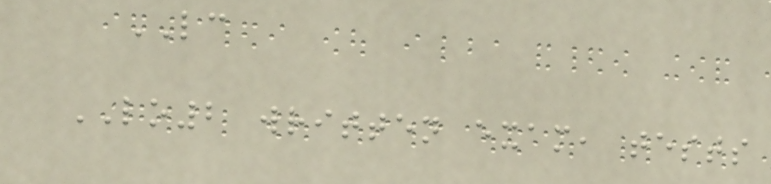LC
LO2 written exam, tests
